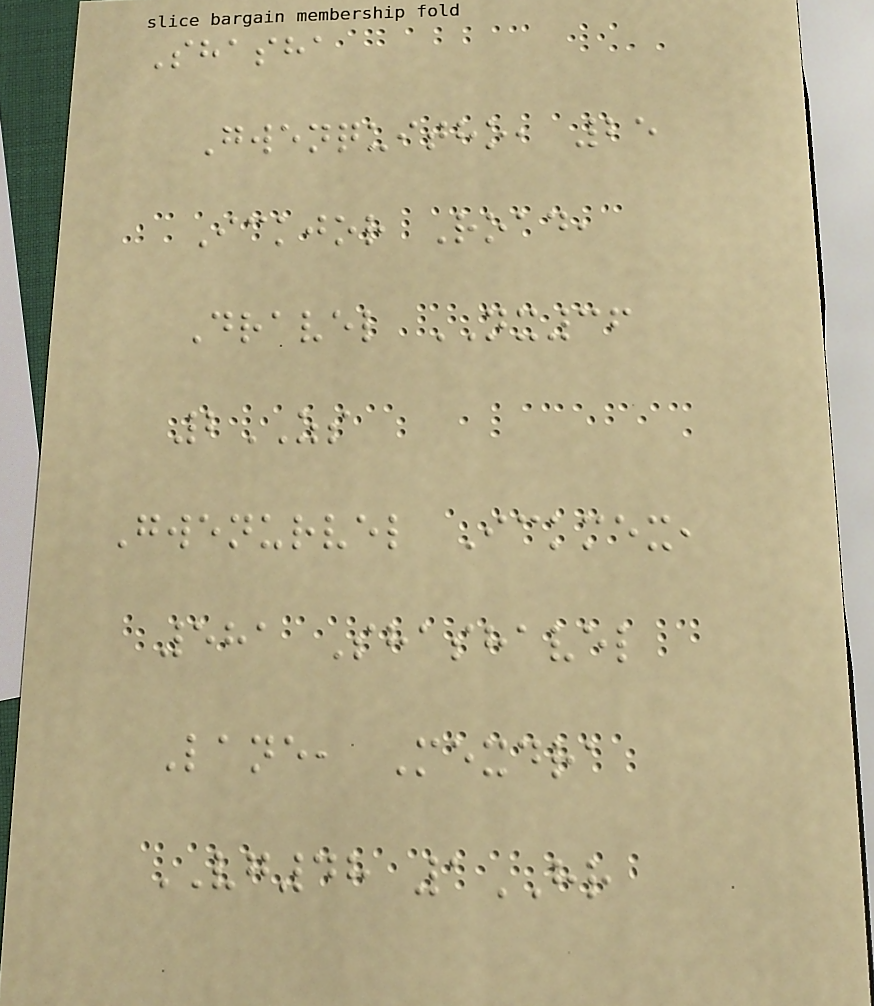Shasha
Gwenquitho, 25
Ickjor Road,
Dravel NX36
2ZS
Gwenurvel Ickmex,
581 Shashavel
Lane, Mexdra
VG48 1HR
